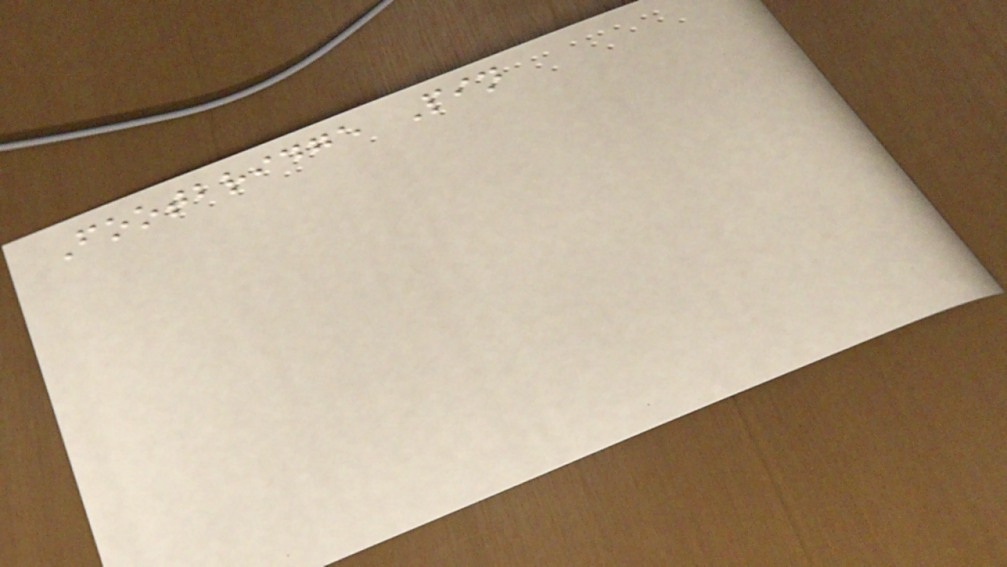Footbridge Pin
